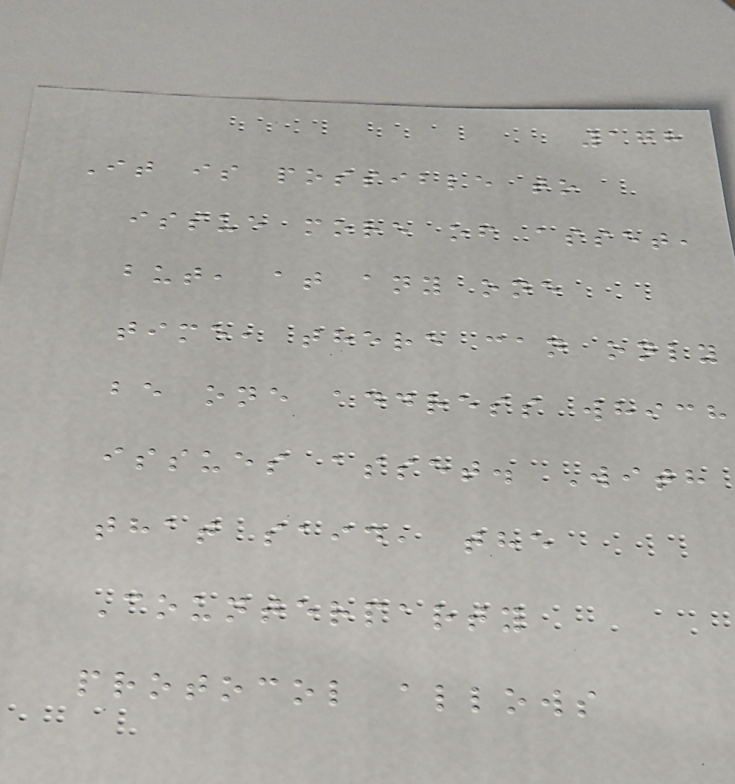178
It is possible to
issue more of asset,
but, at any one
time, there can only
be one address which
issues asset. With
that said, the
Counterparty
protocol allows
